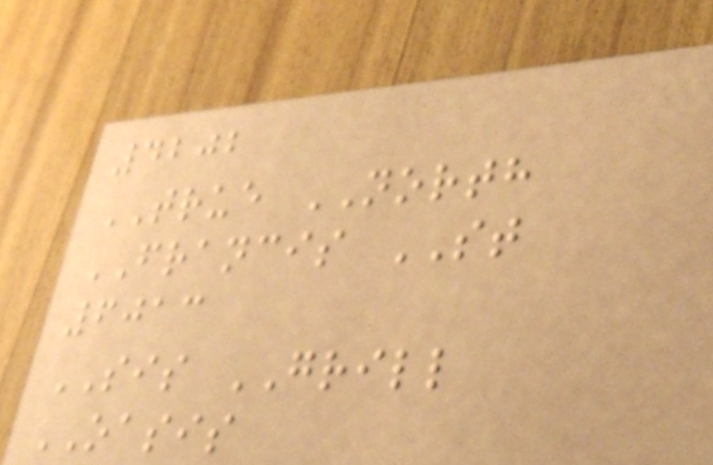4202
TRUE NORTH
FRANCIS ST
6013
SIS GRILL
OASIS
